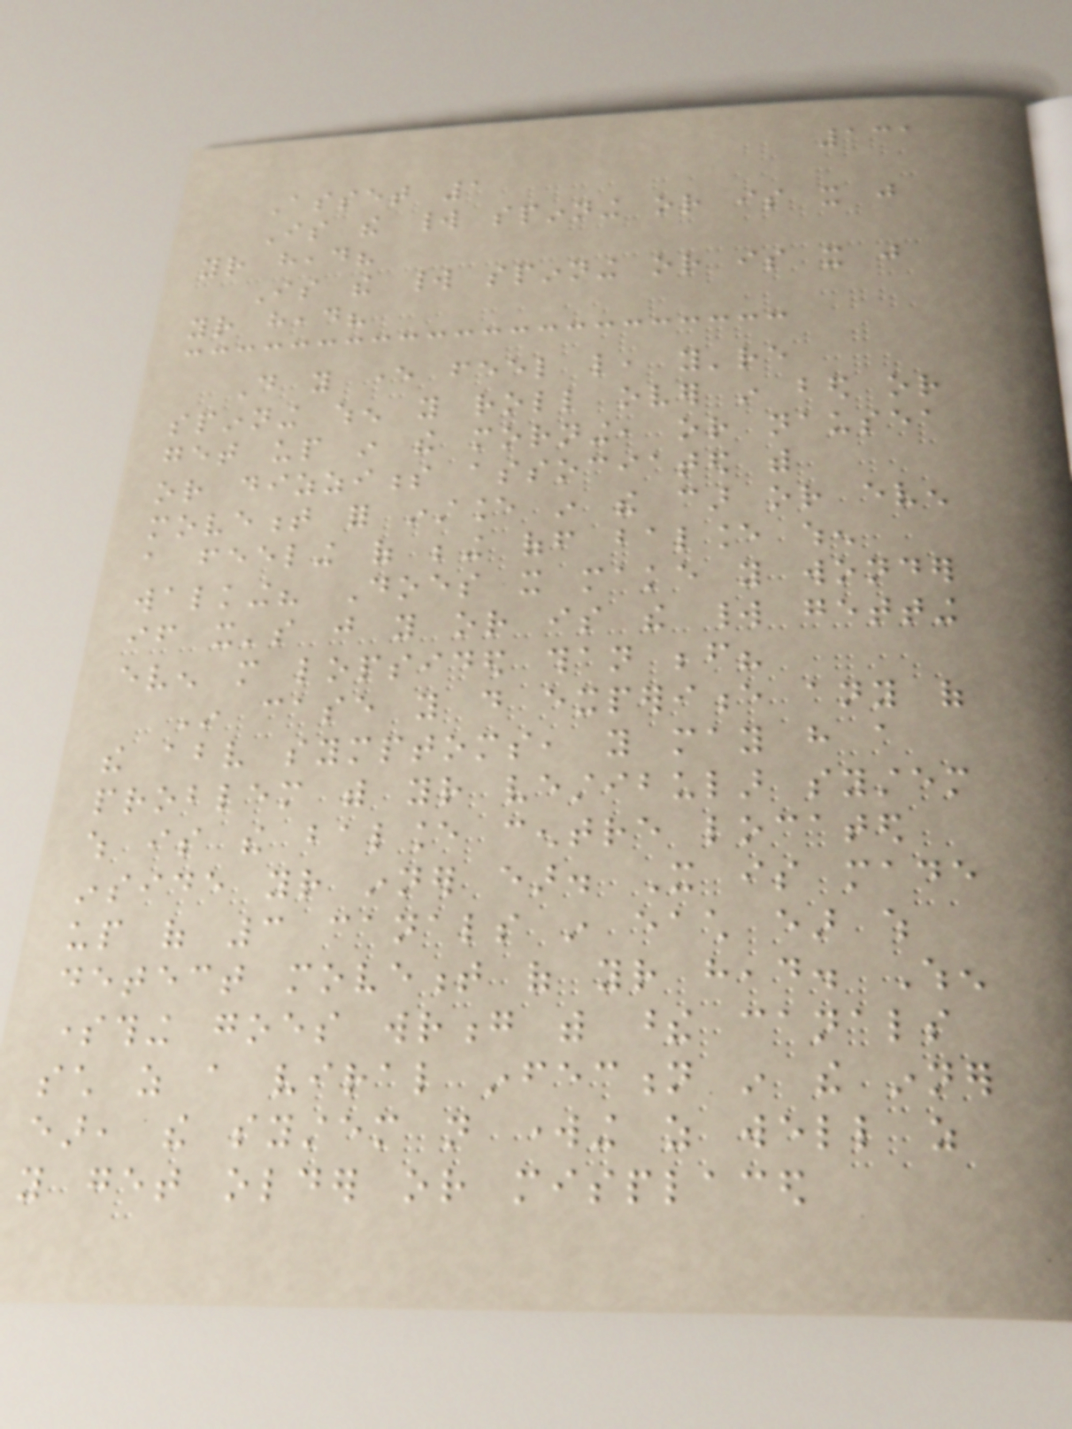131
Asset 1
Is the world spinning or is it just
your head?
Is the world spinning or is it just
your head?
Do you ever feel like, you're
spinning when you roll over in bed or
get up in the morning, or nausea
or dizziness associated with
movement for instance in the car or even
a feeling of being off balance when
walking? Does it make you wonder
if it's just you or is the world getting
even more lopsided than before?
In case you do experience any of
the above symptoms, you may have a
problem with your vestibular system
which is the balance centre located
inside your inner ear. It is made
up of 3 canals in each ear which
detect movement of your head. When
something goes wrong with these canals
such as a viral infection in the inner
ear, the system not working as well as
you get older or misplaced
